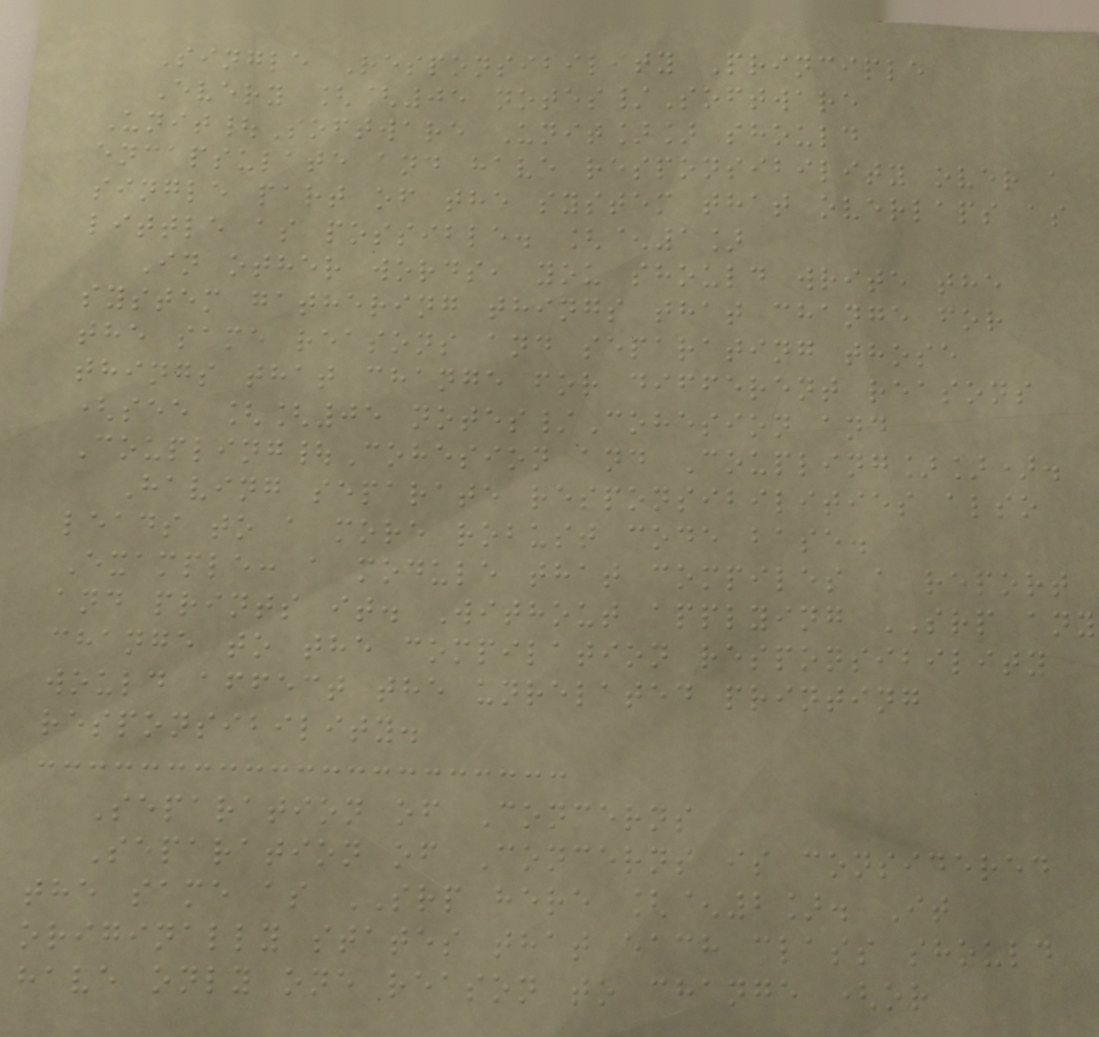Single Responsibility Principle
Every [[05 notes/Software
Unit|Software Unit]] should
encapsulate and have responsibility over a
single part of the system that overlaps as
little as possible. [^1]
In other words, you should write the
system gathering things that change for
the same reasons and separating those
things that change for different reasons
(see [[05 notes/Cohesion and
Coupling|Cohesion and Coupling]]).
Having separate responsibilities also
leads to a more robust code base.
Example: a module that compiles a report
and prints it. Without applying SRP any
change to the compilation responsibility
would affect the unrelated printing
responsibility.
Separation of Concerns
Separation of Concerns is considered
the same as SRP here [^2]. It
originally states that each class should
have only one reason to change (or
